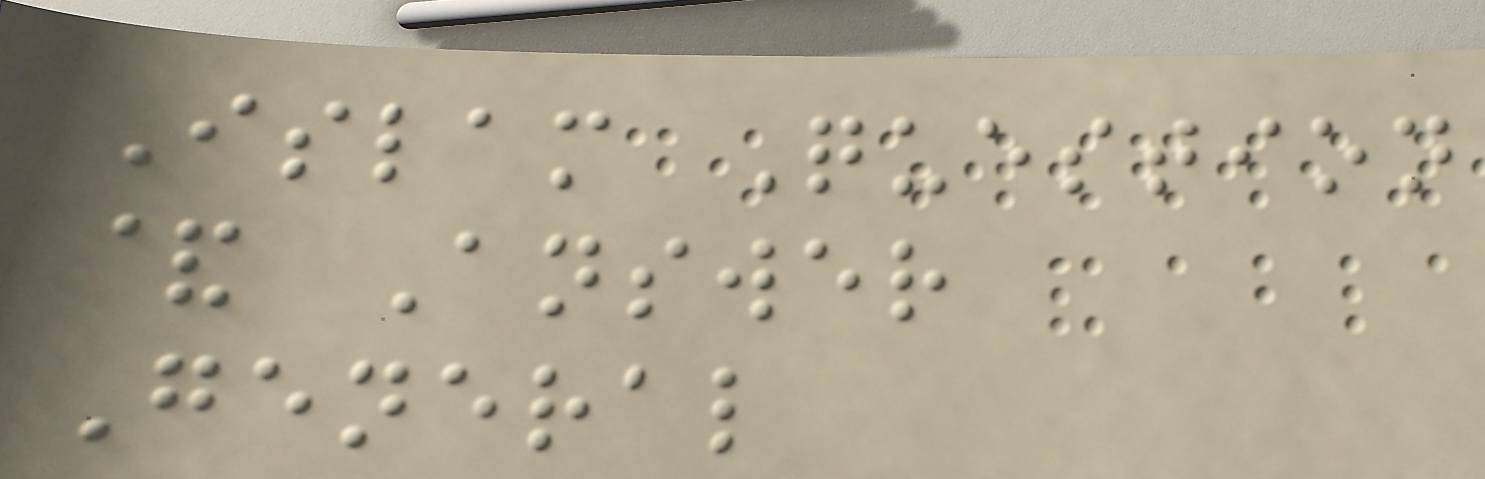Islam Question
& Answer
General
